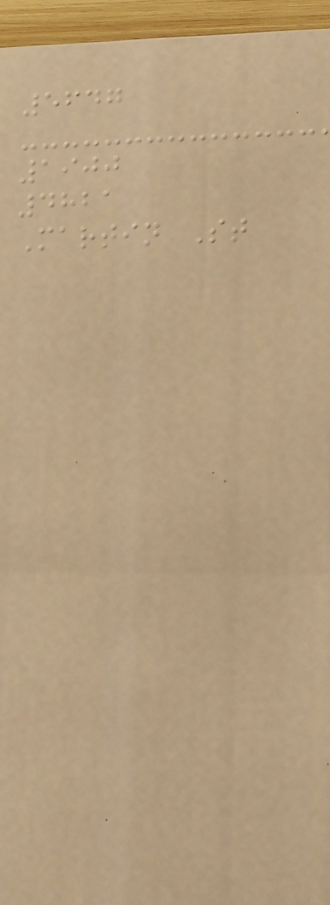5647
1900
4821
Martin St
